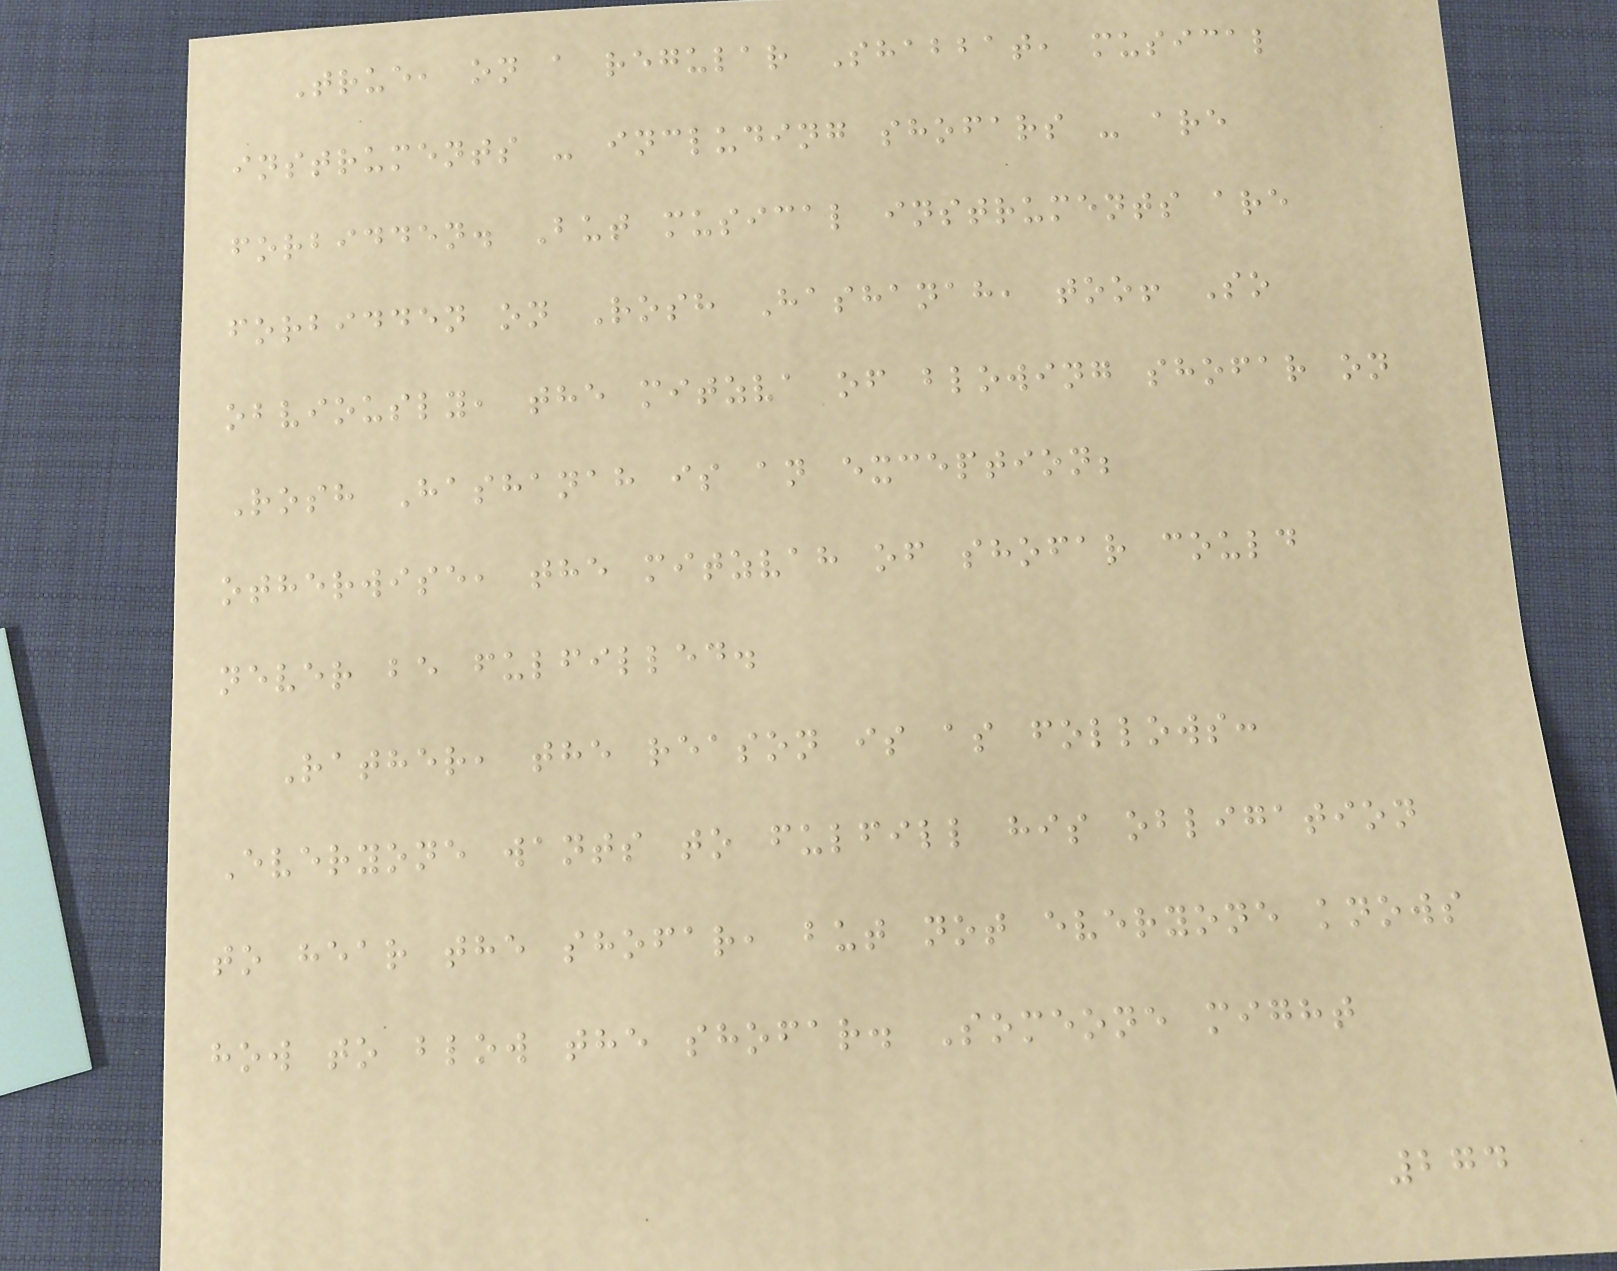True, on a regular Shabbat, musical
instruments - including shofars - are
forbidden. But musical instruments are
forbidden on Rosh Hashanah, too! So
obviously, the mitzva of blowing shofar on
Rosh Hashanah is an exception;
otherwise, the mitzvah of shofar could
never be fulfilled.
Rather, the reason is as follows:
Everyone wants to fulfill his obligation
to hear the shofar, but not everyone knows
how to blow the shofar. Someone might
274
